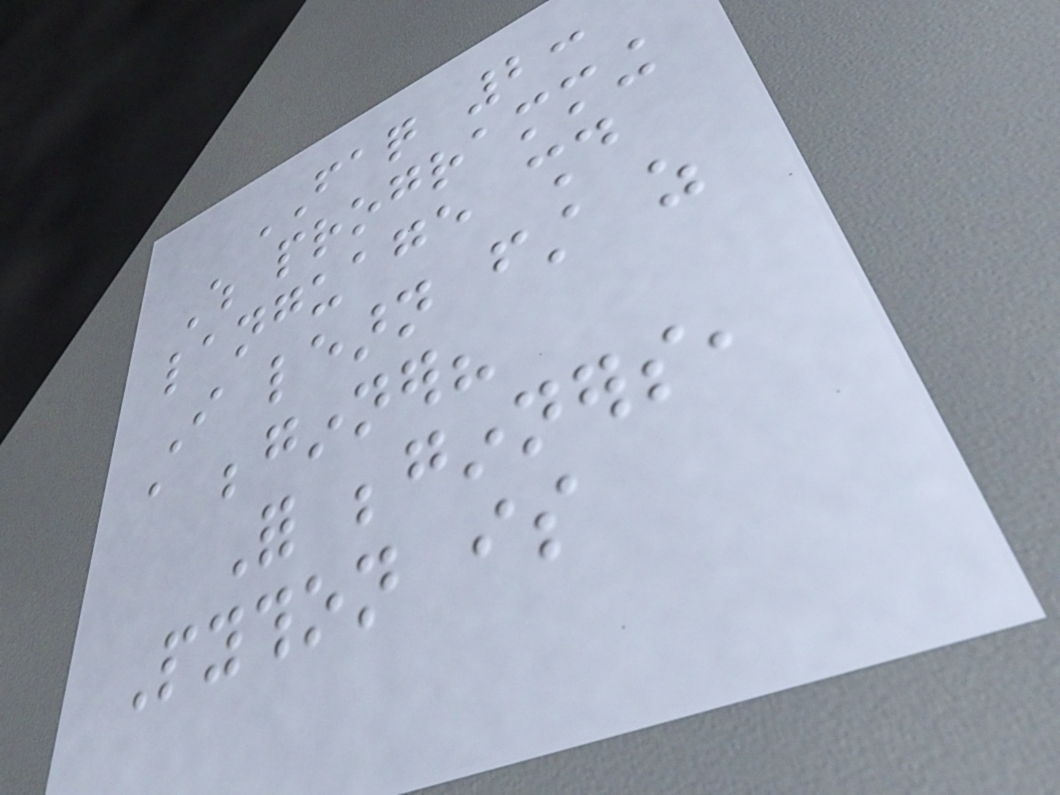FAQ 2:
Which programming
language should
I learn first as
a beginner?
For beginners,
Python is
